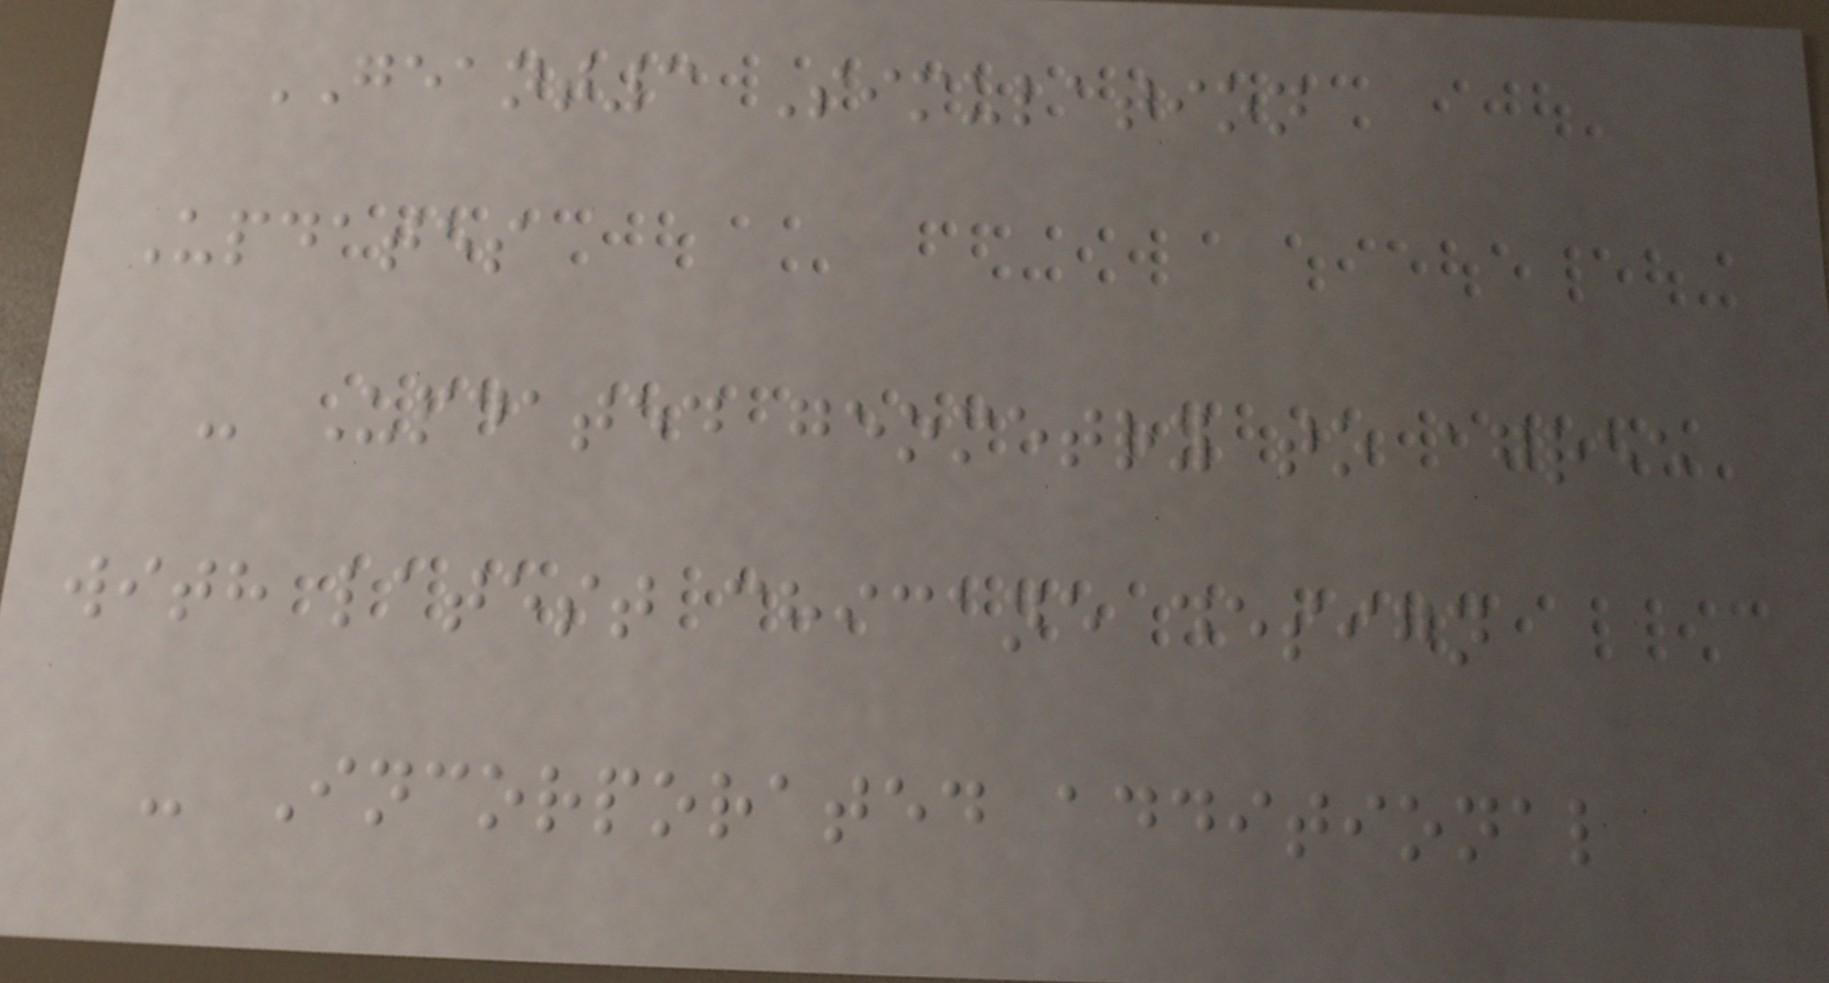GEANT3 Simulation
Updates
- Updated geometry to agree
with latest chicane design
- Incorporated additional
